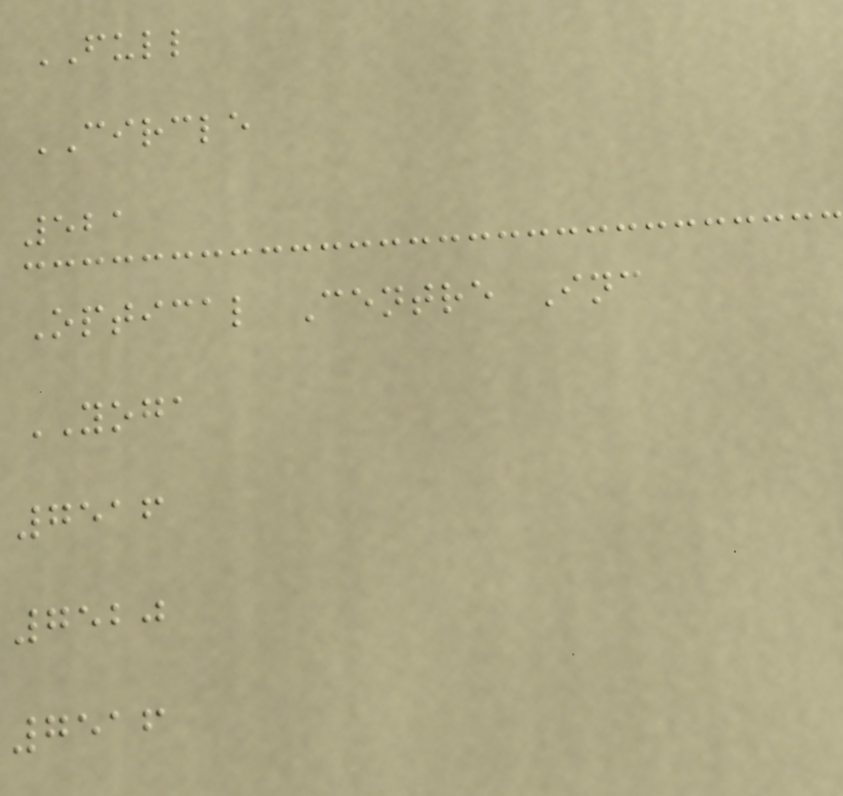FULL
CIRCLE
521
Optical Centre Inc
YOGA
7516
7520
7516
